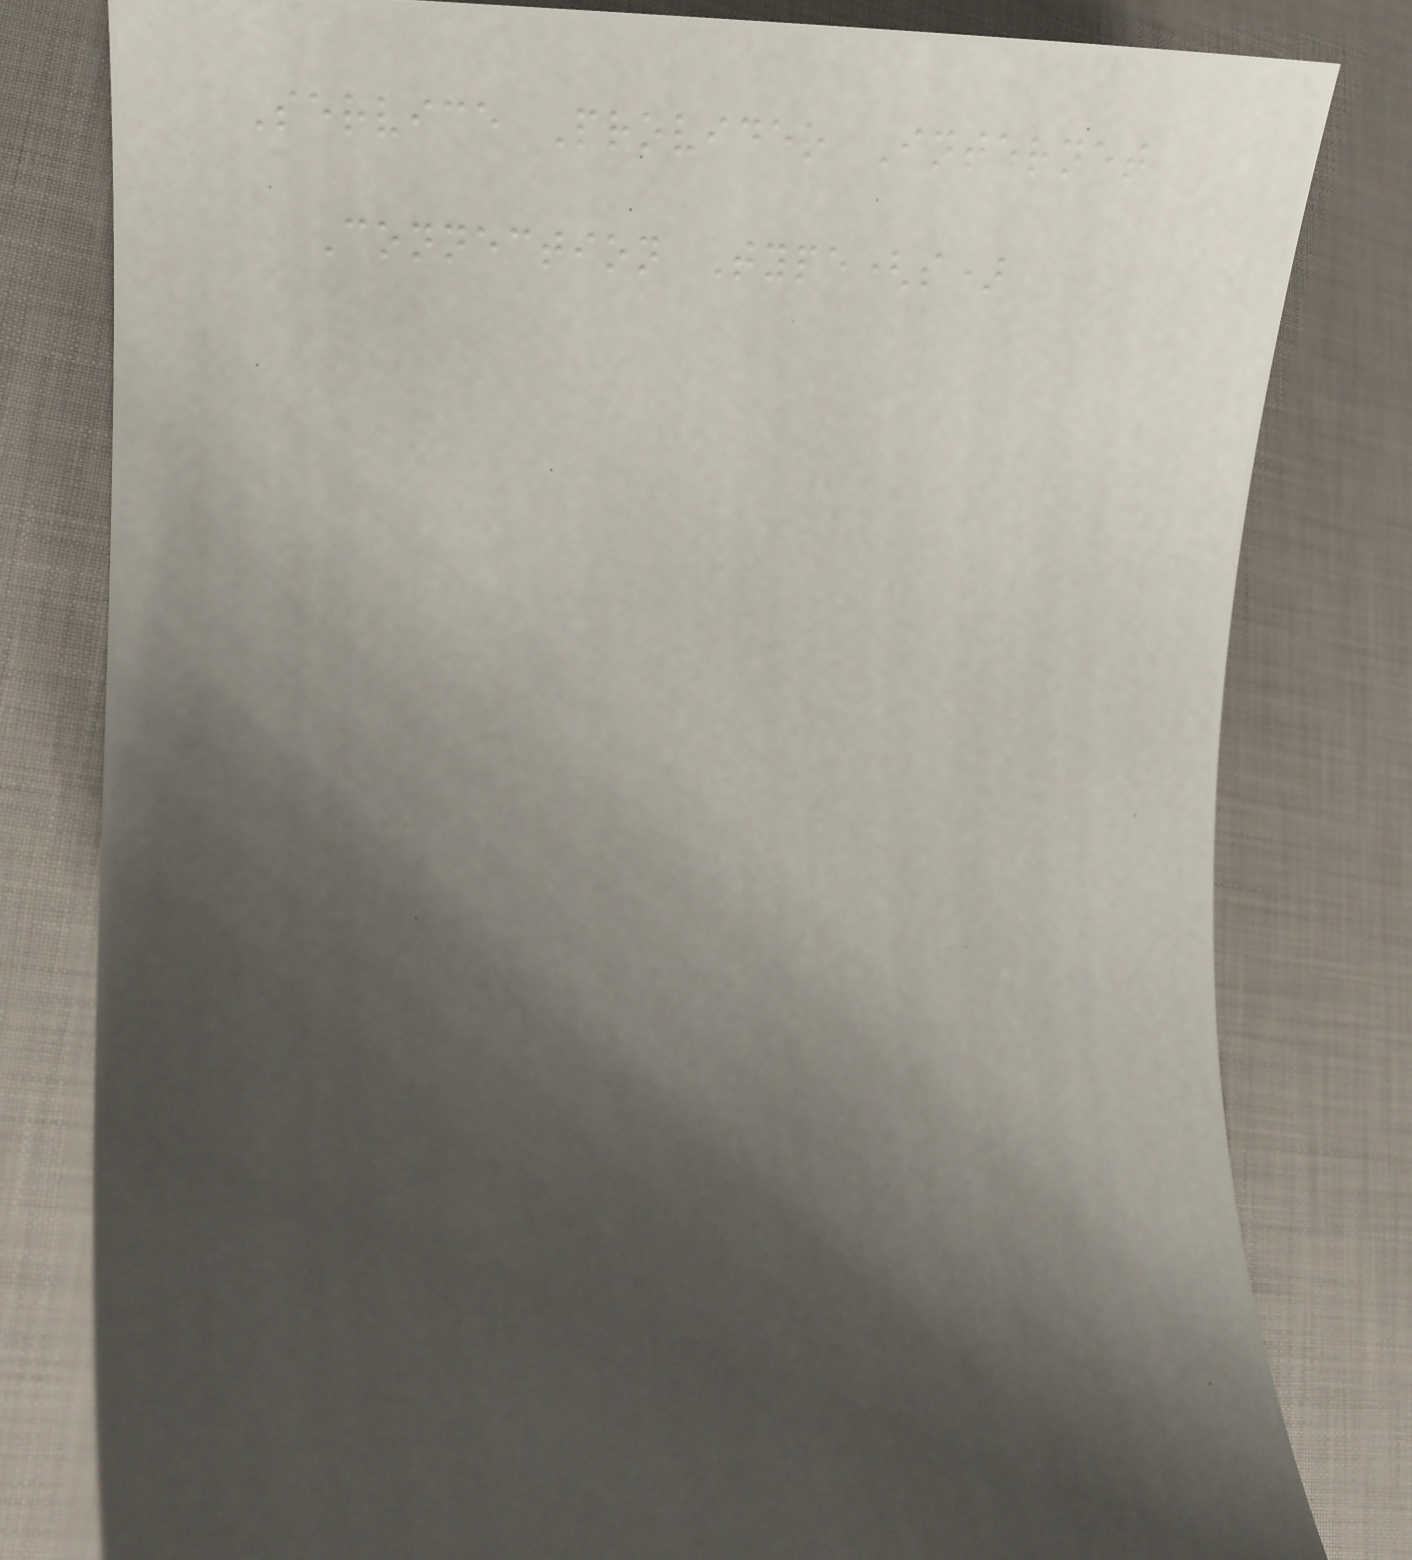Service Provider Internet
Connection Type(s)
